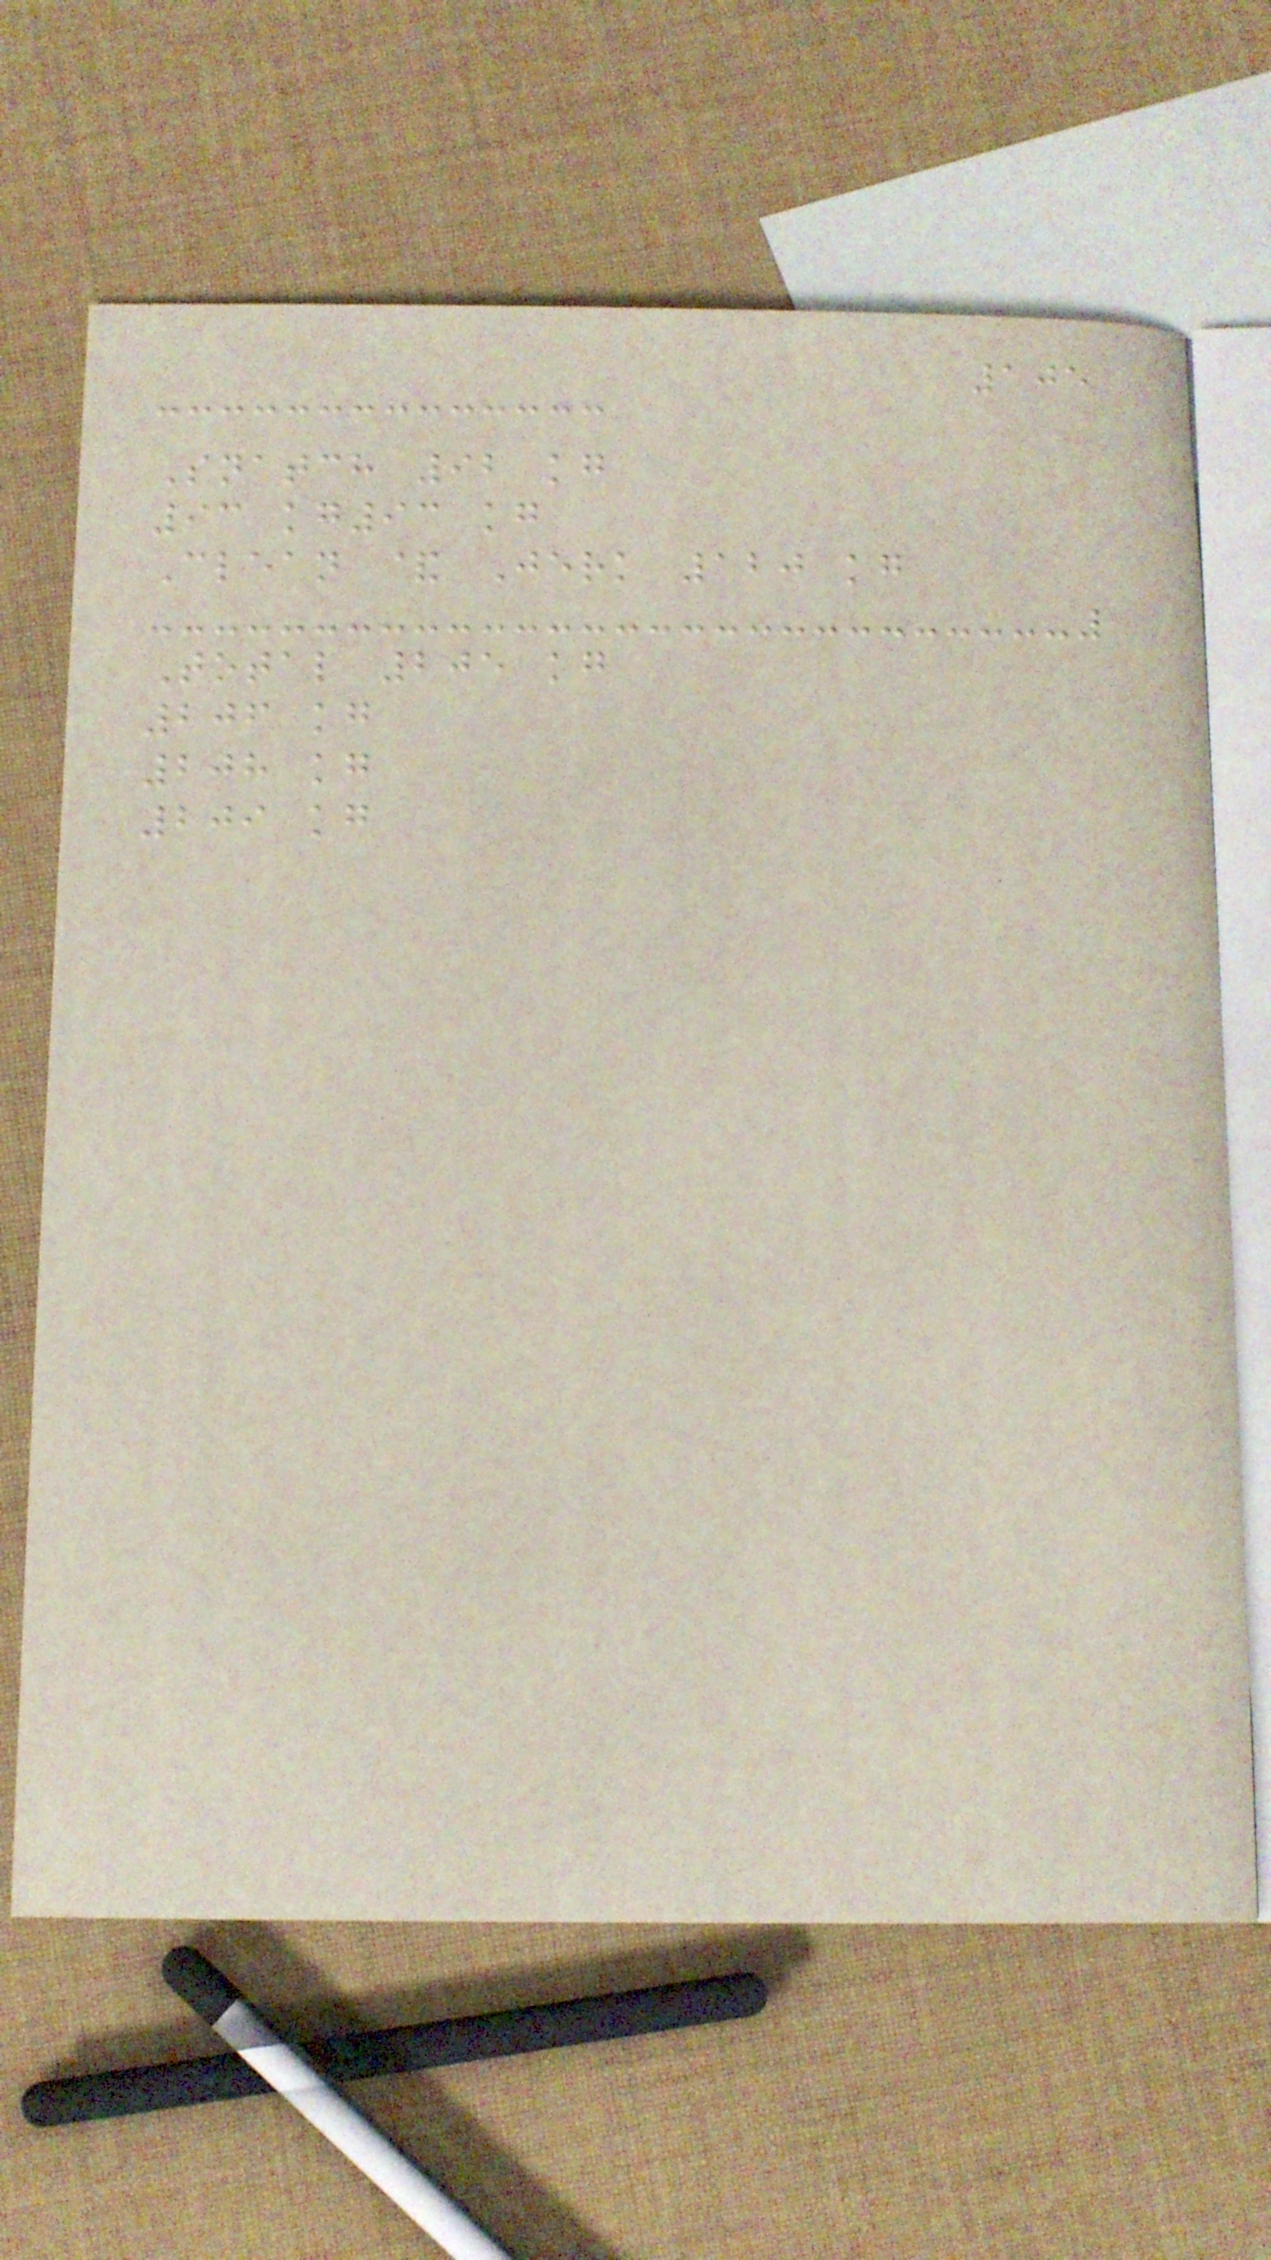105
Snatch 92 kg
93 kg93 kg
Clean & Jerk 120 kg
Total 205 kg
206 kg
208 kg
209 kg
